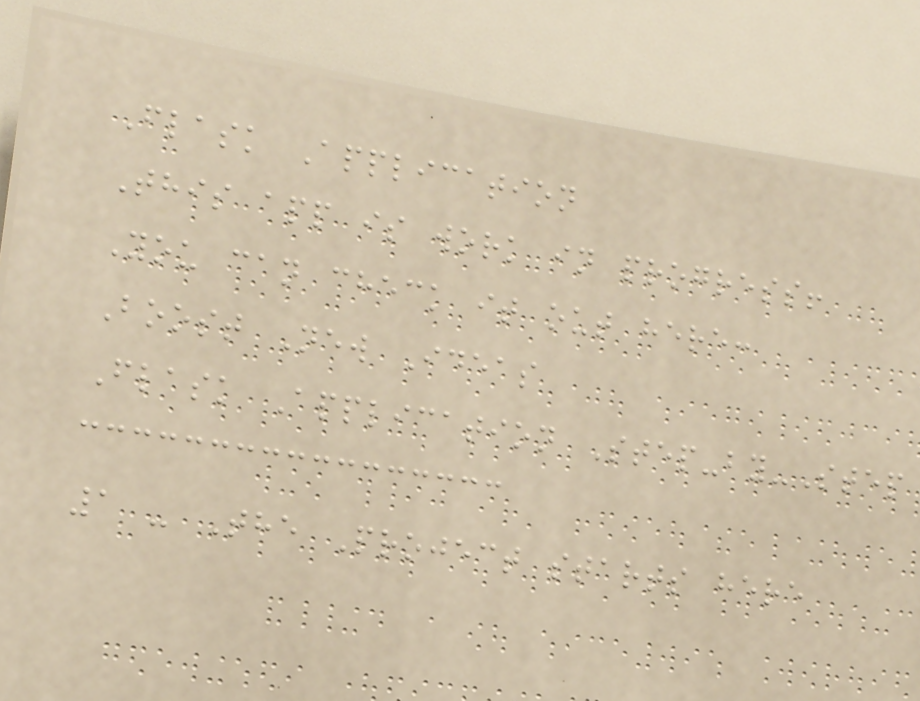Flask Application
This app is work in progress!
You can check it out here:
Boost New Ideas
Flask Application Step-by-Step
1 - The Project starts here
